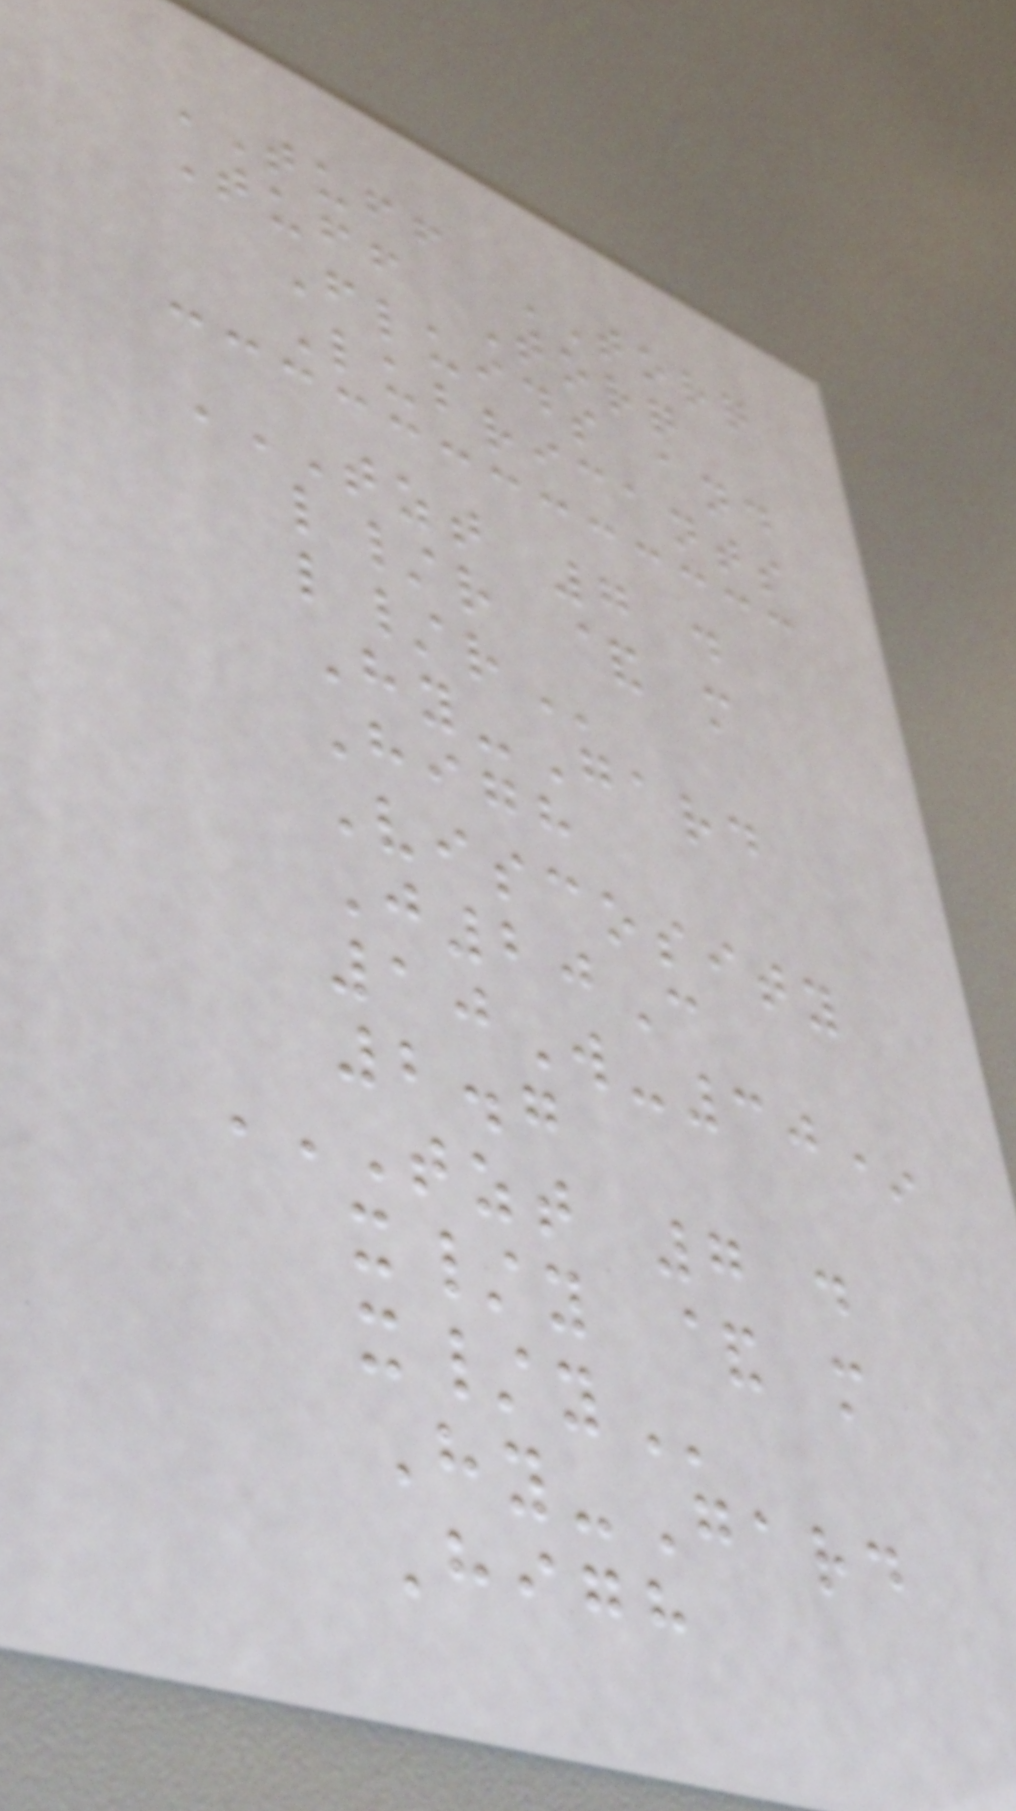TUFF TORQ
Tuff Torq
Fluids and
Lubricants
TZT 7 D
L/R & M
L/R
Hy-Gard
High
Viscosity
J20C
10W-30*
2.7
TZT 7 D
X/Y & M
X/Y
Hy-Gard
High
